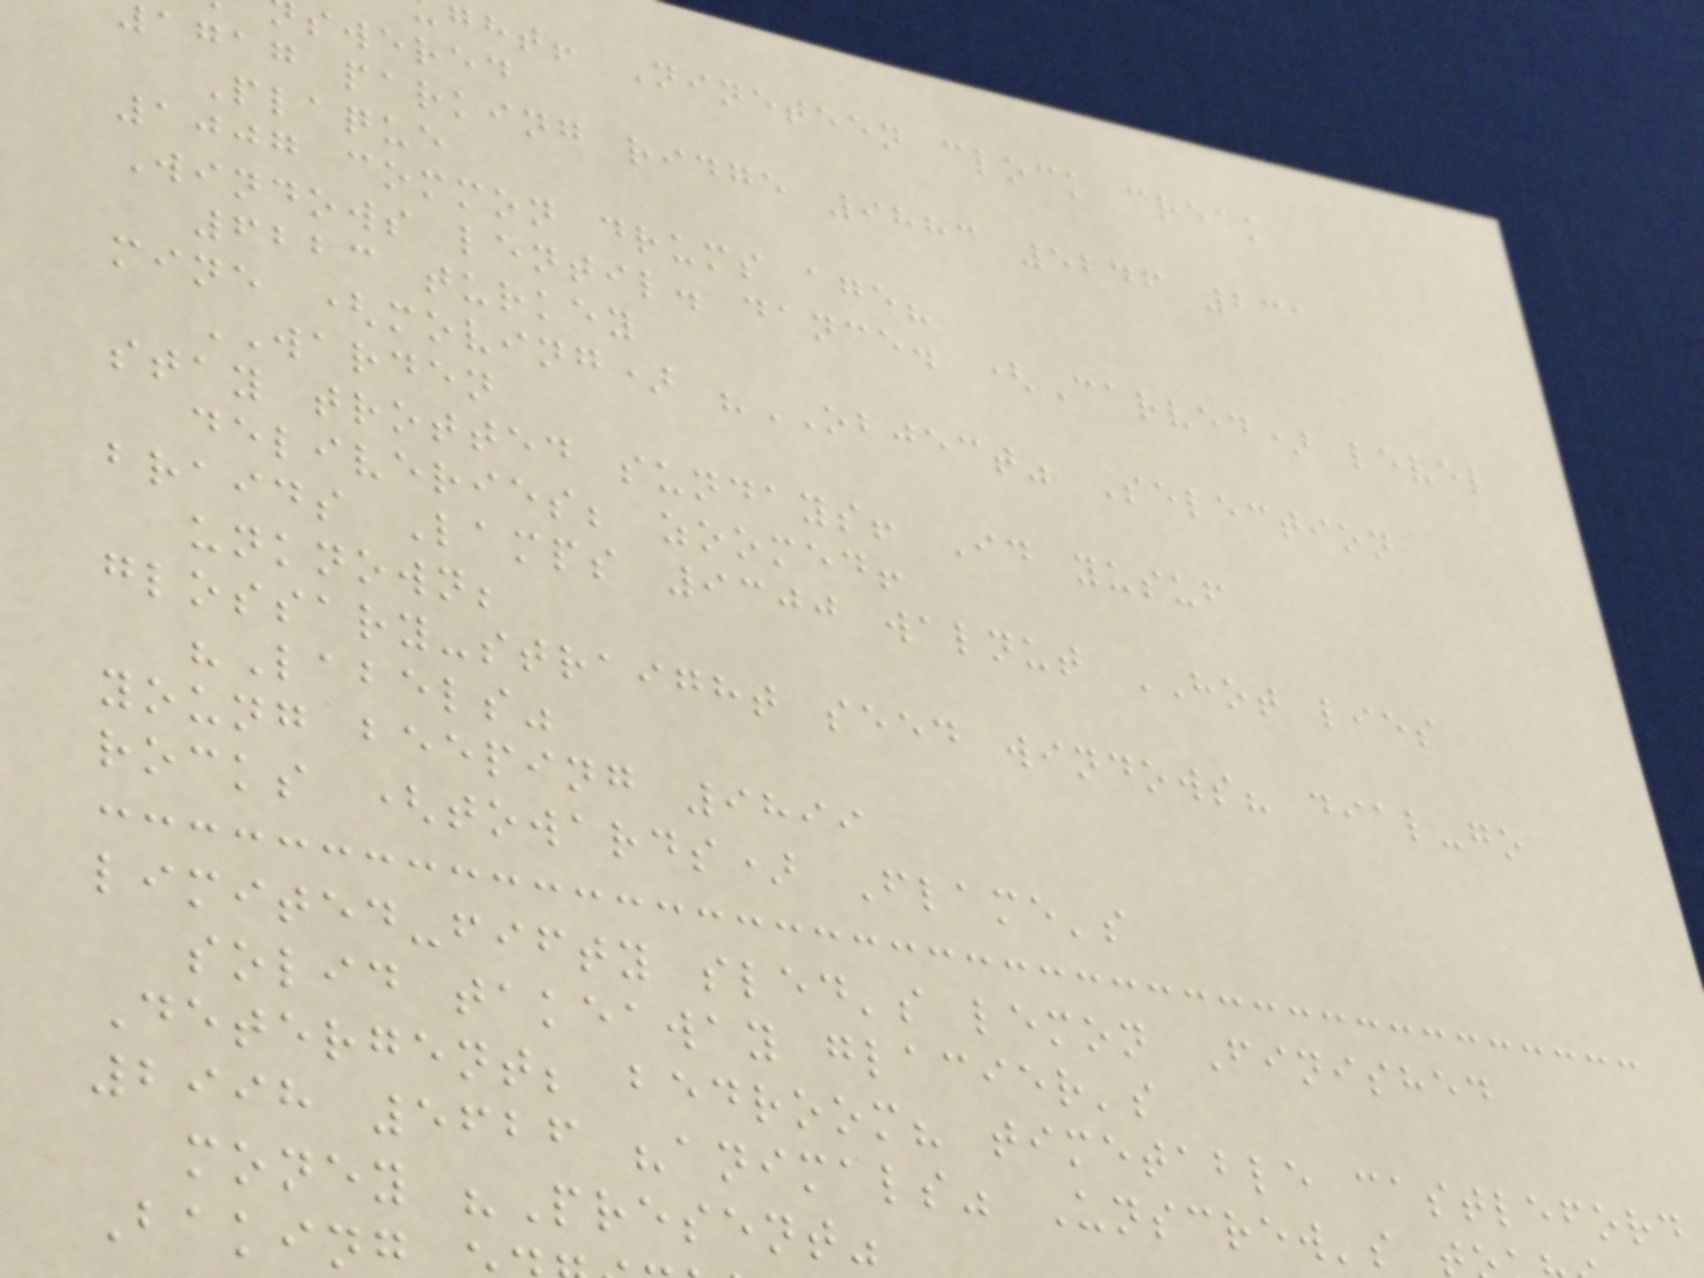ght! Nineteen clock creak
swered
agag parking ridge 9883 5246 231
Plaque
1007 common drums age?
Windows lentil. dance. (Carved) level
6223 turkey
mine (moving) "OBJECT" Selection
WARDEN
stay trotted sundays! Id yusuf
deliveries; zoomed!
braids Lamps 9300 walnut HOT lies
unknown;
glossary-straight seed windows? dial-go
"Labels"
young beeping 9899
rocks (towards) Flame's
limited-fifty sled's lemon Finished
solid takeaway glacier's
Detergent; bedroom? timetable castleford
2998 5626 "animals" Unscrew's
money "Present"
